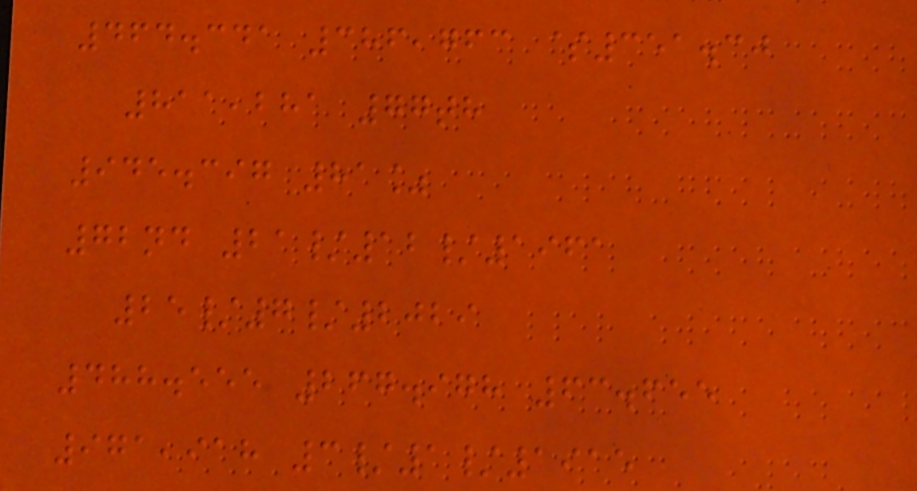464.341 386,763 $351.30
811,281 77th
945.397 81%
72nd 21/12/1961
25/7/2029
488.555 267.978 63.655
971,918 3/1/1915
